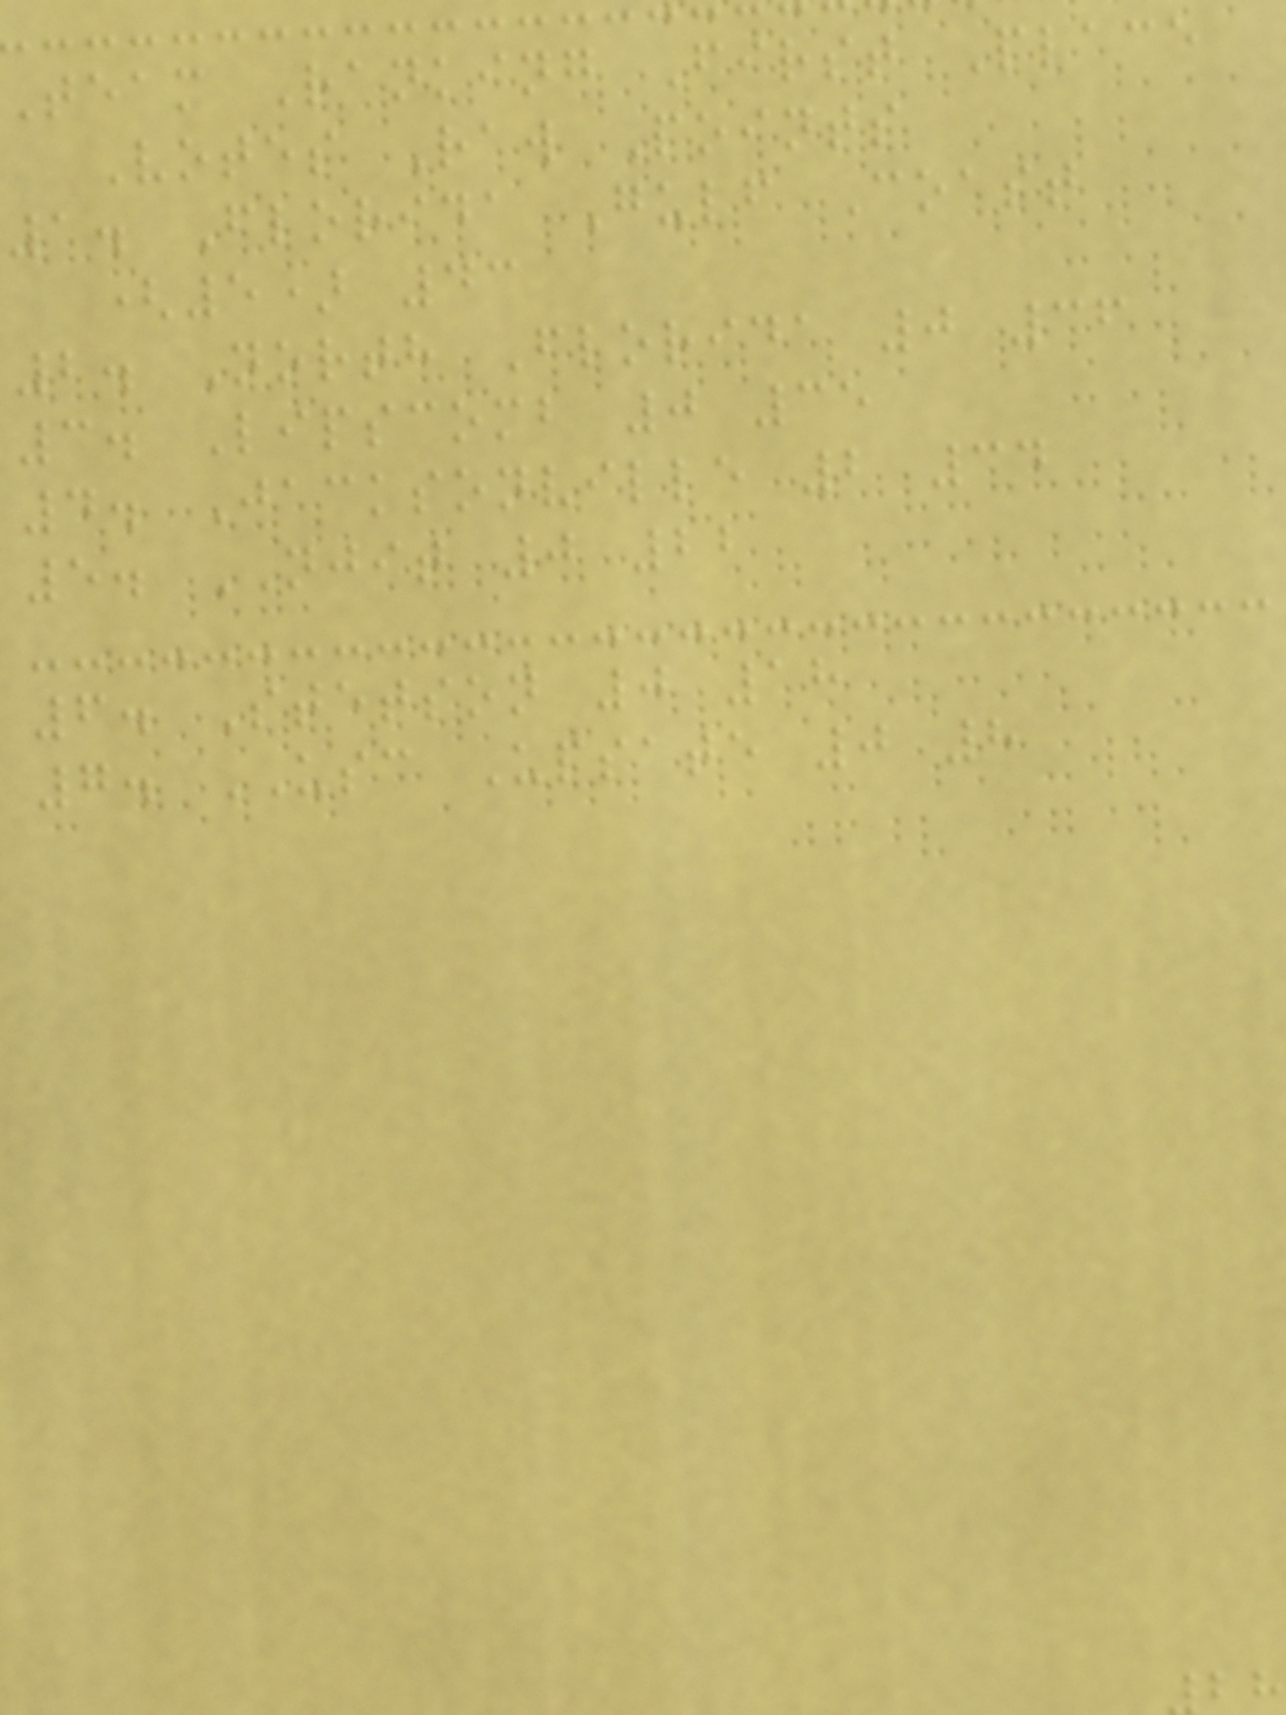Team Ranking First Place
Votes Raw Points
1. Florida Gulf Coast
(5) 43
2. North Florida 0 36
3. Lipscomb 0 35
4. Jacksonville 2 34
5. NJIT 0 22
6. Stetson 0 18
7. USC Upsate 0 8
